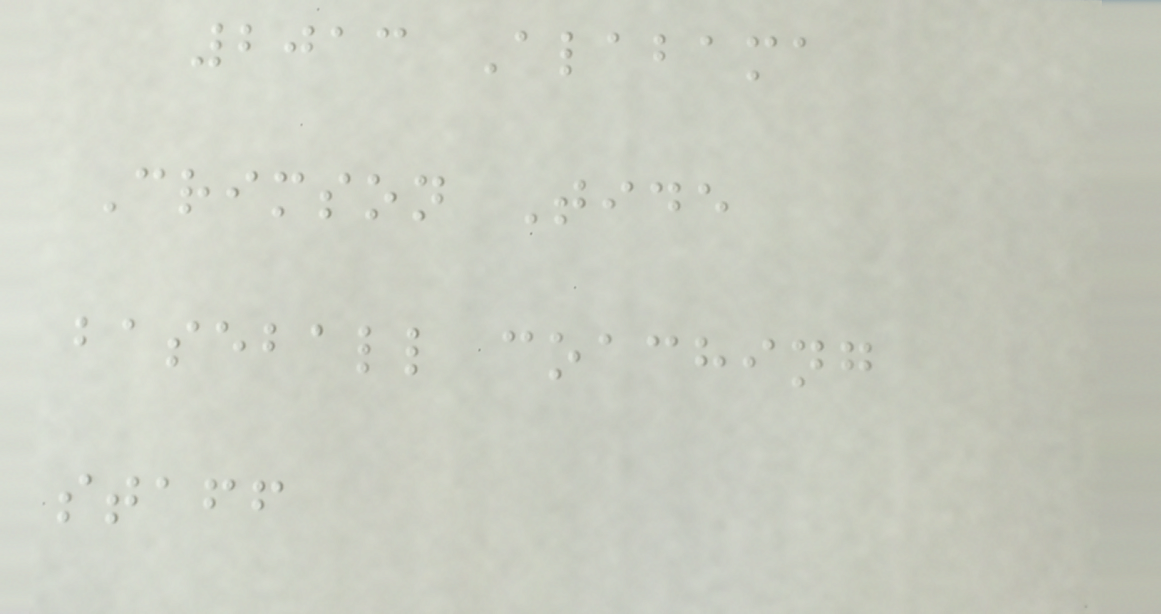2013 Alabama
Crimson Tide
baseball coaching
staff
